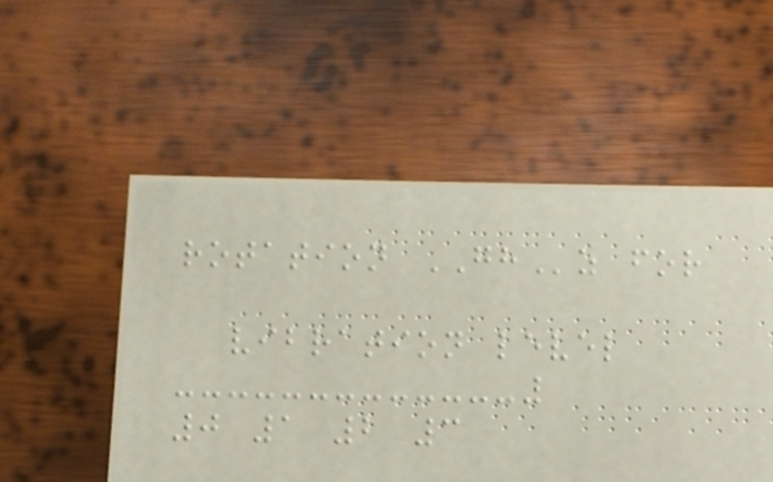rotation GHz for
vibration level
0 1 2 3
